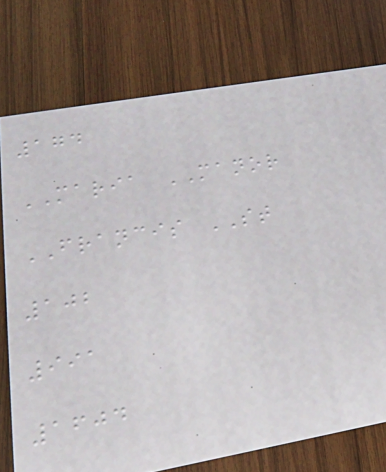174
MARIA MANOR
FRANCIS ST
102
991
1604
